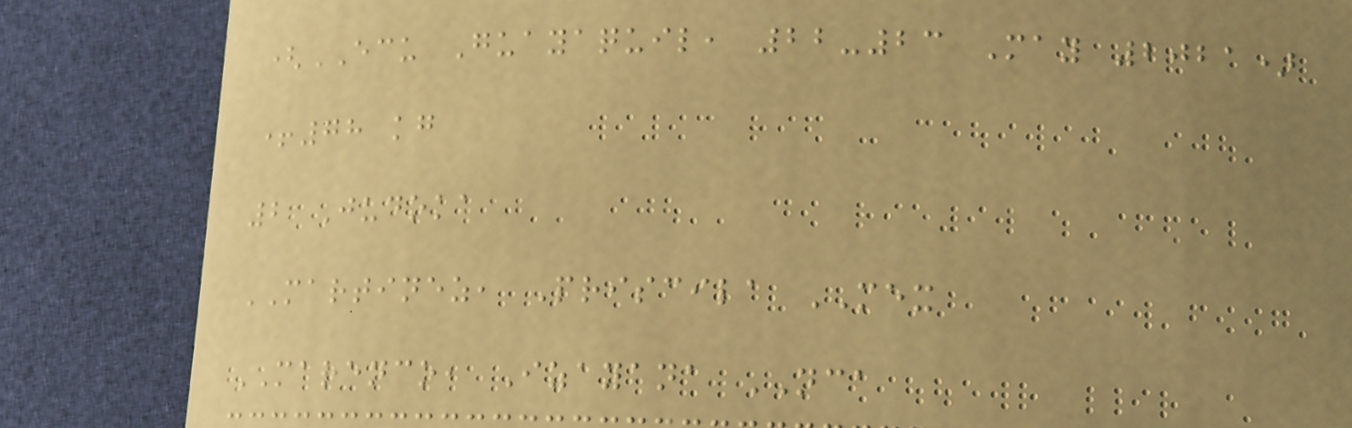(ECU Guayaquil, 22-23 May 2021)
+78 kg
2 Judoka
MARTINEZ, Priscila MEX
MARENCO, Izayana NCA
